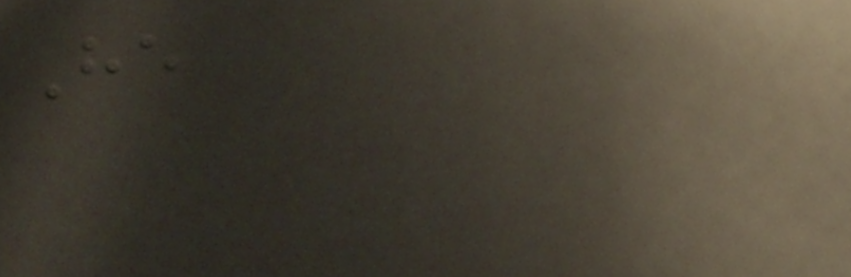He
